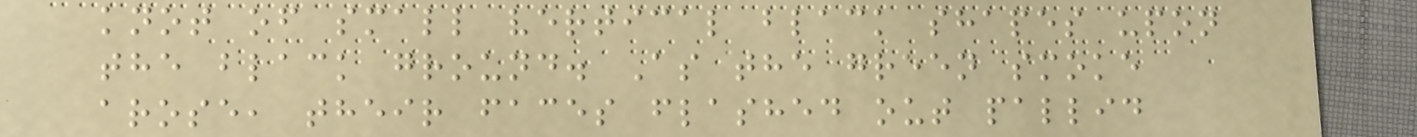knot of small vertical black shapes upon
the black ground. As the green smoke
arose, their faces flashed out pallid
